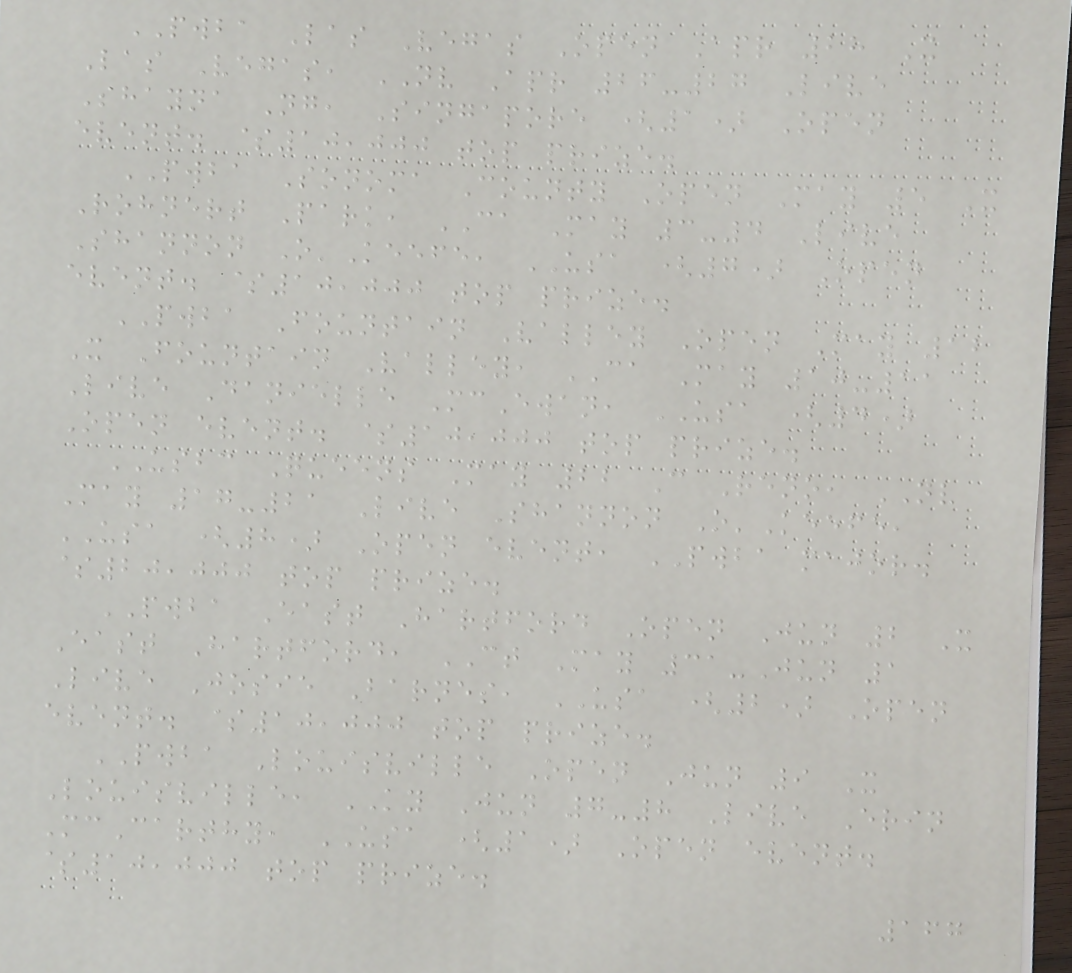PWBA Las Vegas Open Apr 28 X
Las Vegas, NV Apr 26-27 Live
Shayna Ng, Singapore (1) Open
event. $10,000 top prize.
PWBA Sonoma County Open May 5 X
Rohnert Park, CA May 3-4 Live
Shannon O'Keefe, USA (7) Open
event. $10,000 top prize.
PWBA Fountain Valley Open May 12
X Fountain Valley, CA May 10-11
Live Danielle McEwan, USA (4)
Open event. $10,000 top prize.
USBC Queens May 22 C Reno, NV
May 17-21 Live Shannon O'Keefe,
USA (8) Open event, PWBA major.
$20,000 top prize.
PWBA East Hartford Open Jun 2 X
East Hartford, CT May 31-Jun 1
Live Josie Barnes, USA (2) Open
event. $10,000 top prize.
PWBA Louisville Open Jun 9 X
Louisville, KY Jun 7-8 Live Erin
McCarthy, USA (1) Open event.
$10,000 top prize.
167
